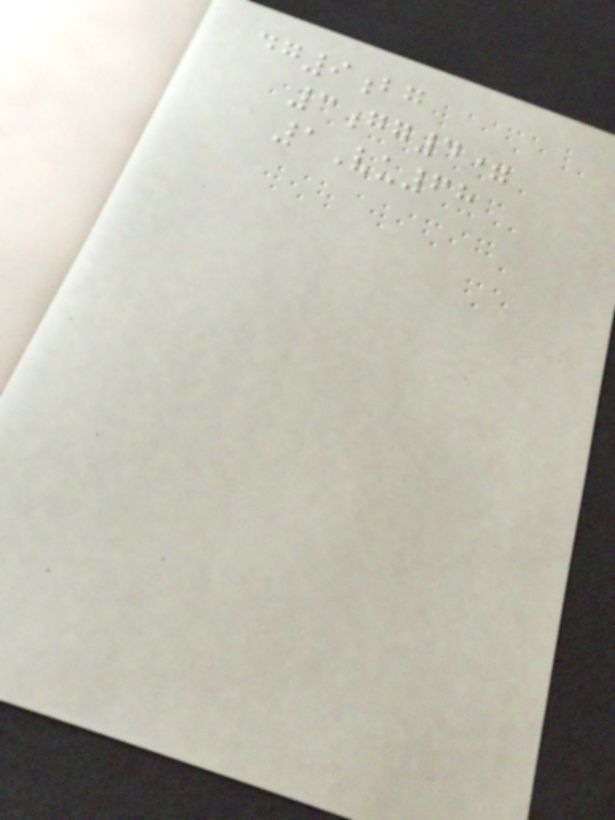dg9bg
3gg4=
1Vu68
